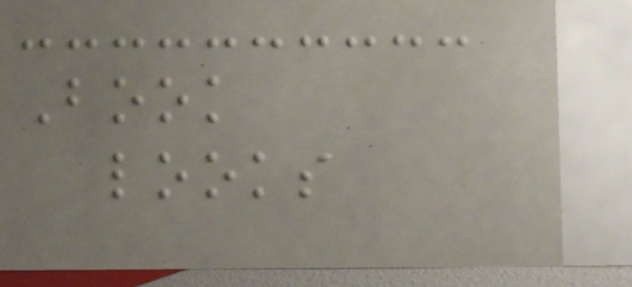Book
looks
